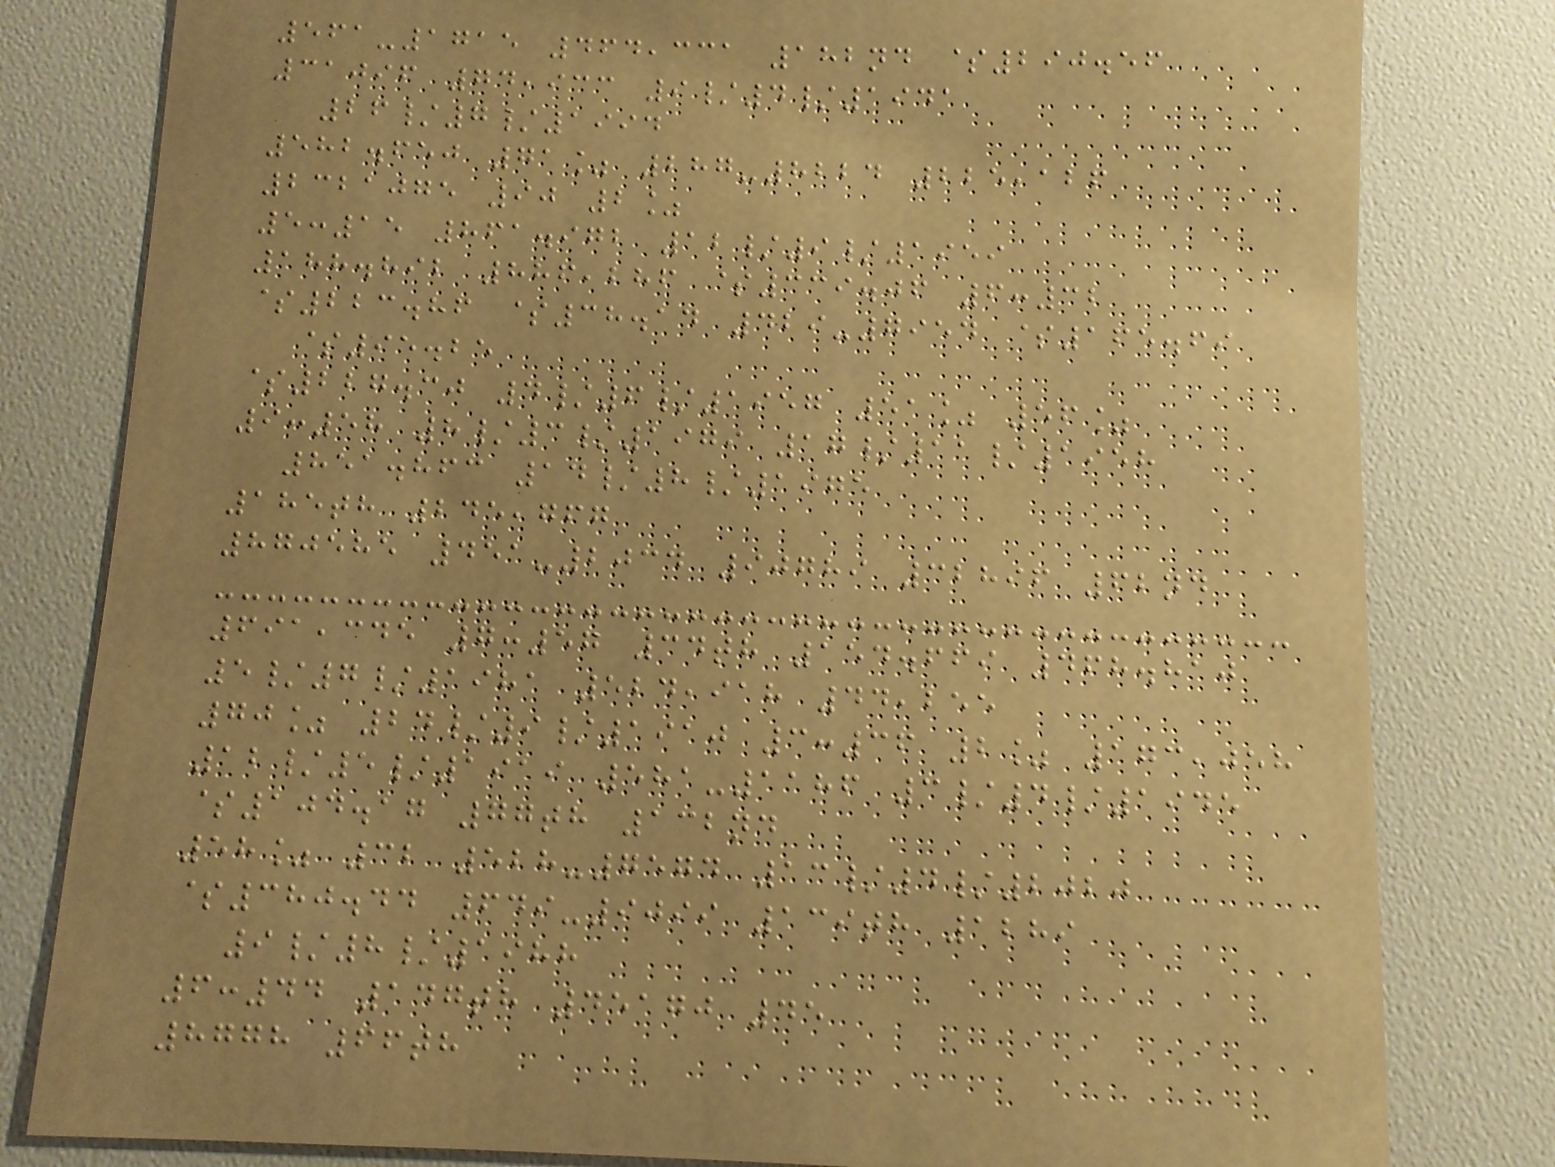561-1715 464,331 182nd $290.56
31096 74,933 9/4/1941
26/7/1994
582.650 71% 287-8224 225,126
2321075 90 2%
5:15 861.972 12/9/1959
188.892 886,286 $339.06 6:32
$223.86 $38.14 429-7954 $165.69
$95.25
$227.30 4/6/1957 51% 56%
9:58 8/3/1979 17/11/1958
851.863 14/8/1975
185th 245,767
870585 451-2034 90789 32896 62nd
691,345 7:57 34th 154.669 468.810
5/7/1981 524,918 44,255
70% 24/9/1910 3:36 2% 173,058
12/5/1919 581-1186 3/4/1945
$104.17 77th 132nd
58% 32 528-7574 13/4/2020
$380.44 649-9099 139th 1289
9/8/1988
6:44 147th 45170 45
8778 66th
